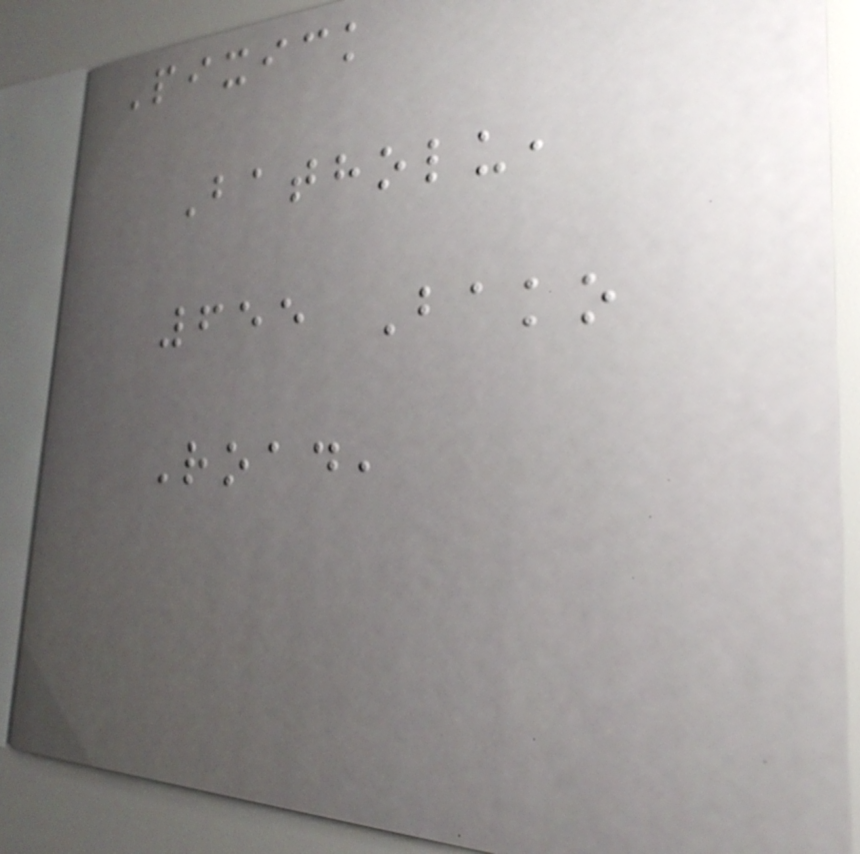Pixick
Batholu,
655 Bako
Road,
